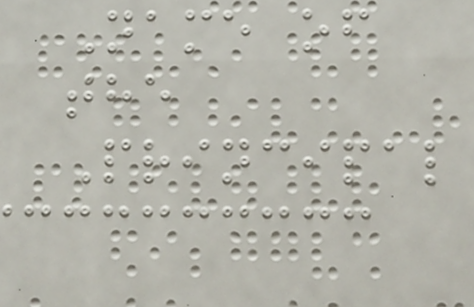Name of
the
Principal
